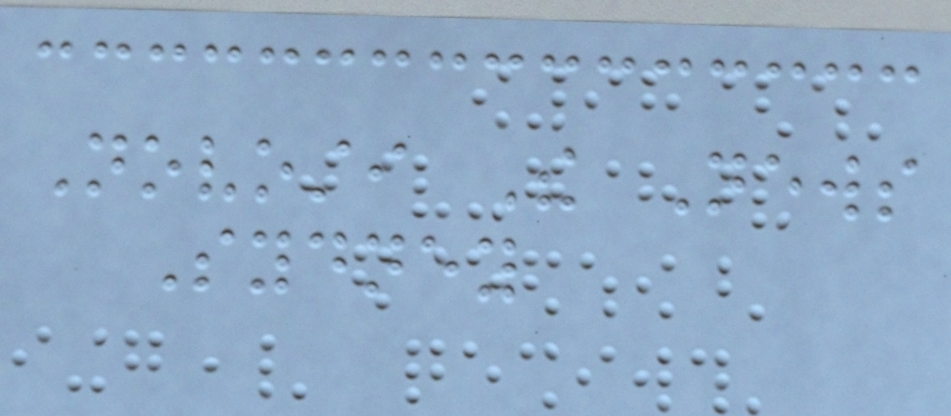Novosti The News
Sydney
